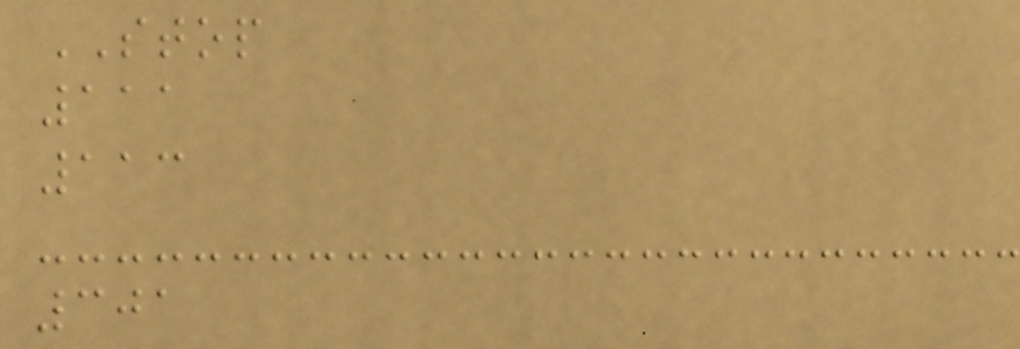STOP
111
113
301
